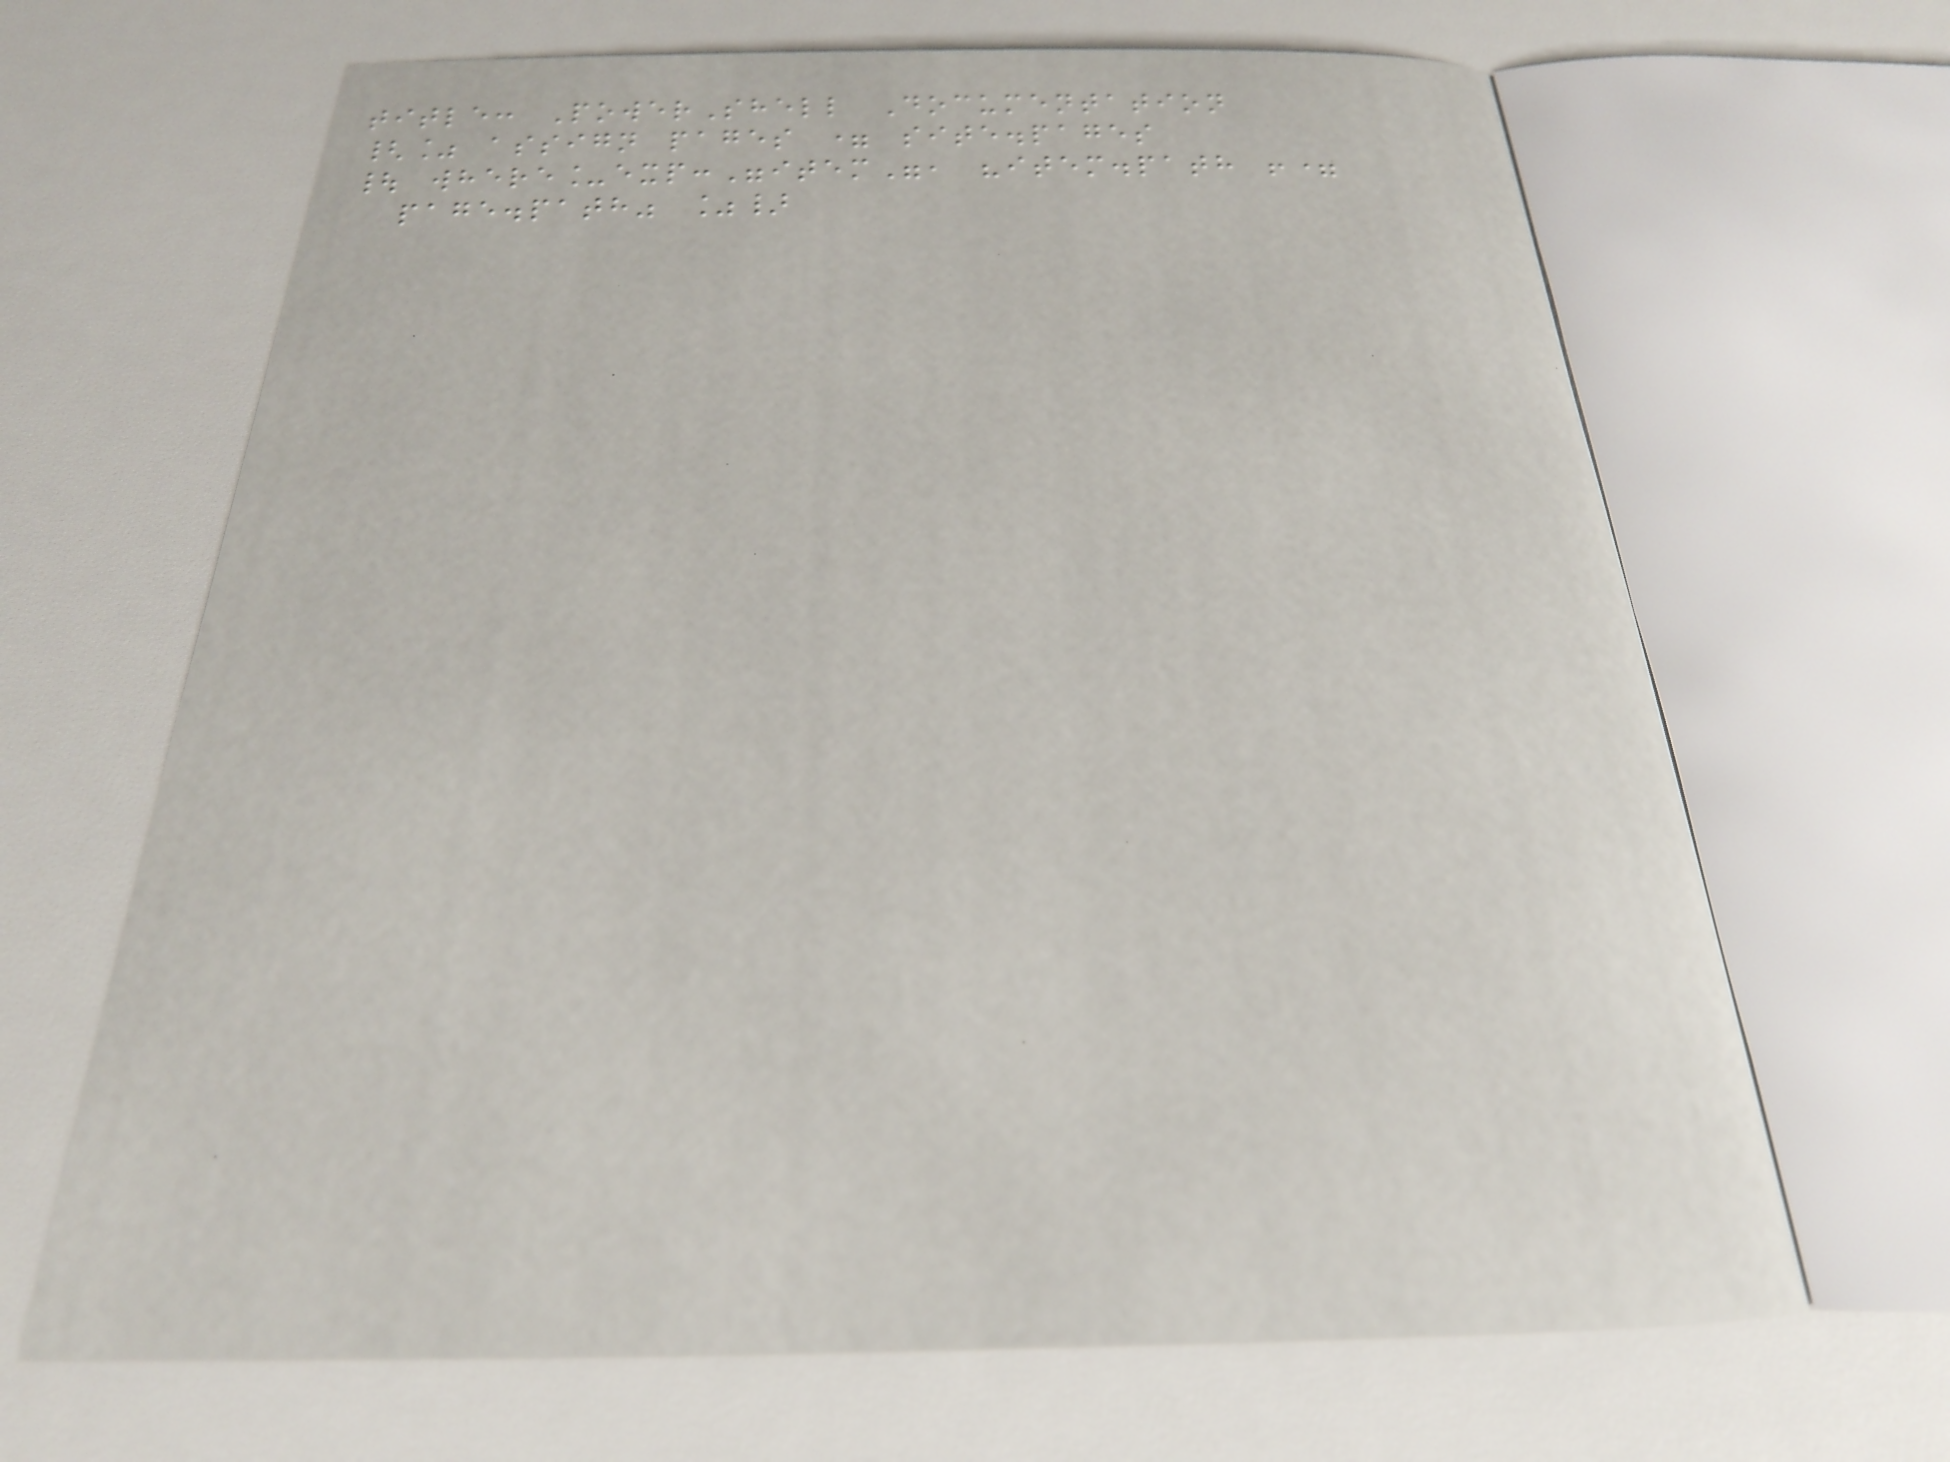title: PowerShell Documentation
{% assign pages = site.pages
| where_exp:"item", "item.path !=
page.path" %}
